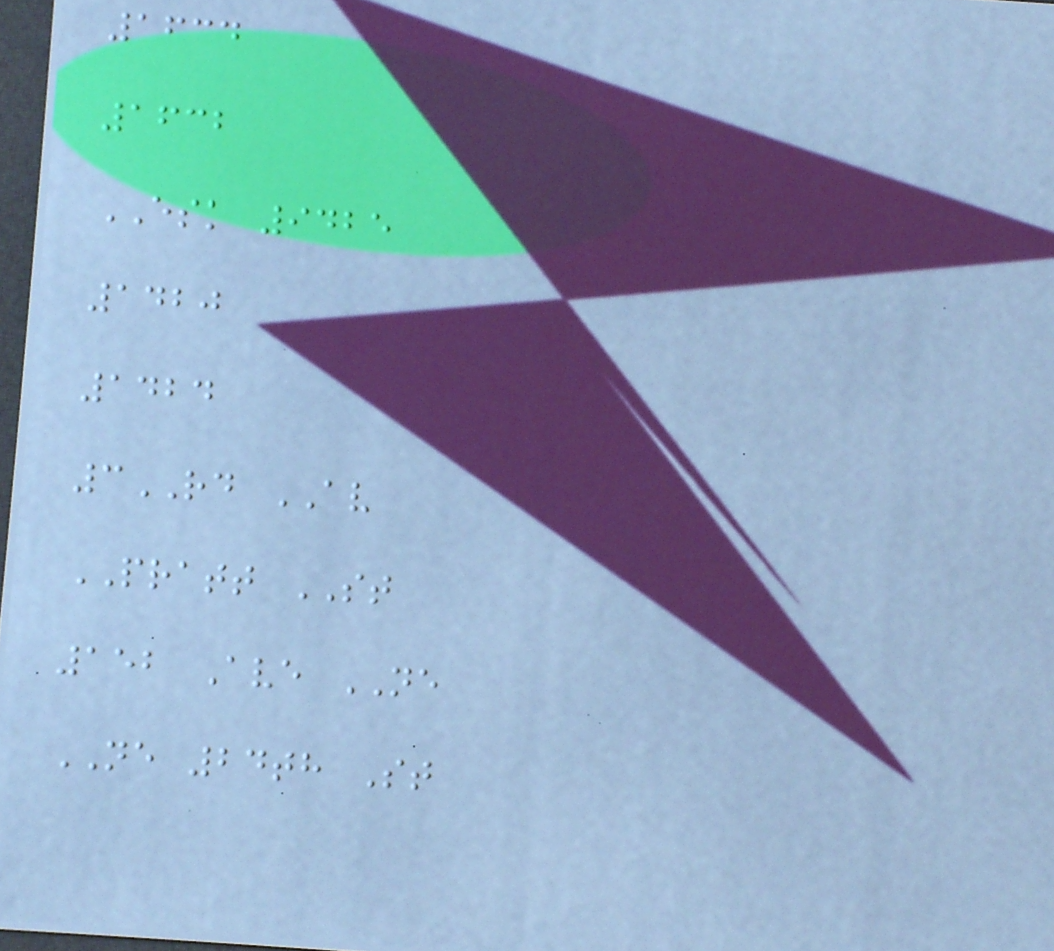1634
1632
ESK 9425
1420
1424
3RD AV
PRATT ST
152 Ave NE
NE 24th St
